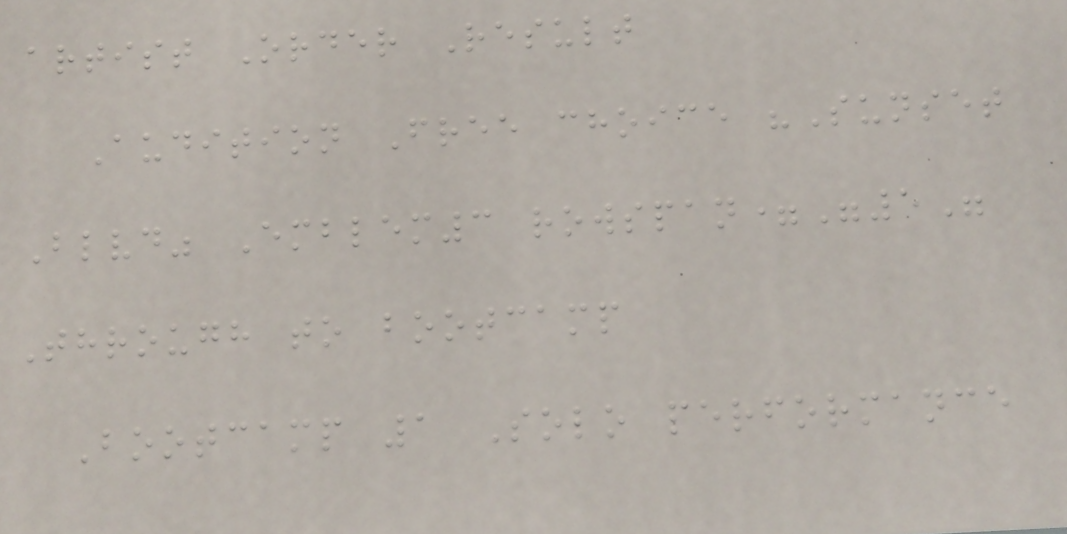artist Order Result
Audition Free choice "Sunset
Blvd" Emblem3 rowspan="5"
Through to bootcamp
Bootcamp 1 Solo performance
